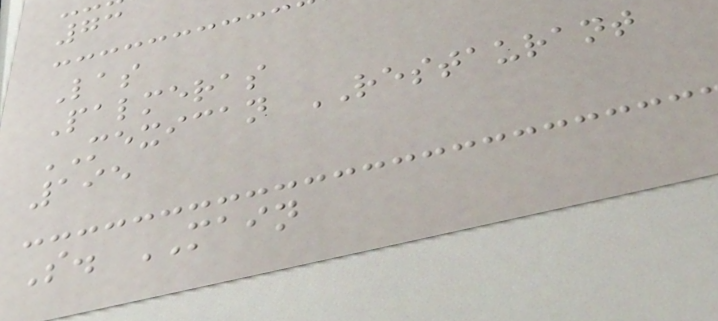73
Las
Palmeras
MEXICAN RESTAURANT
195
S. MAIN
